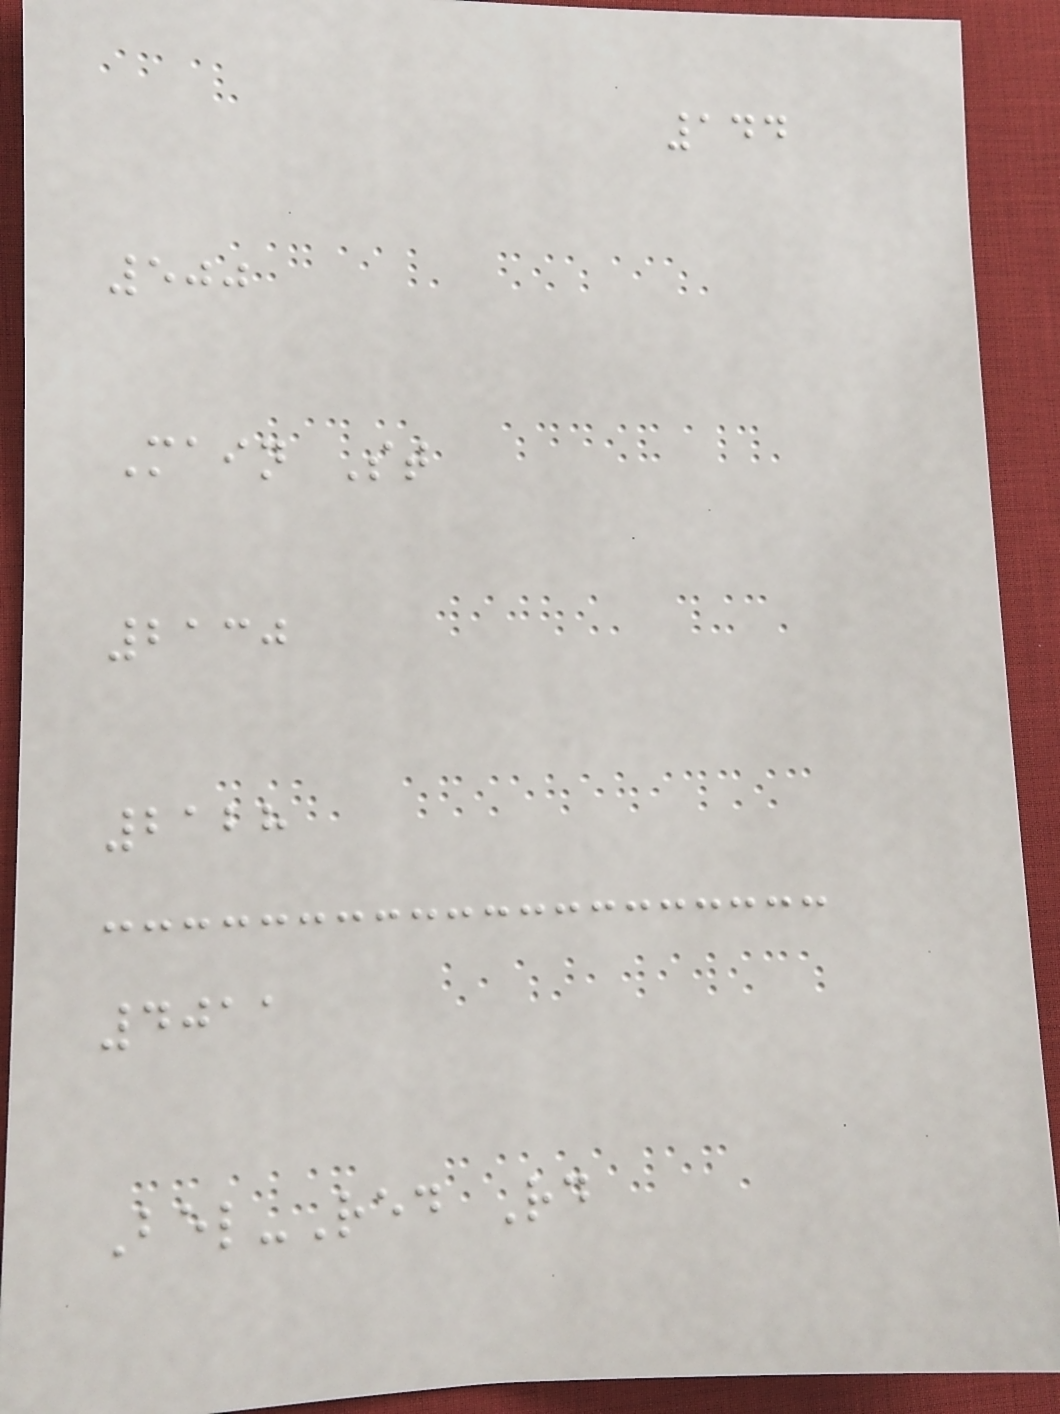144
500
Main St
2130
2128
4011
Bel-Red Rd
